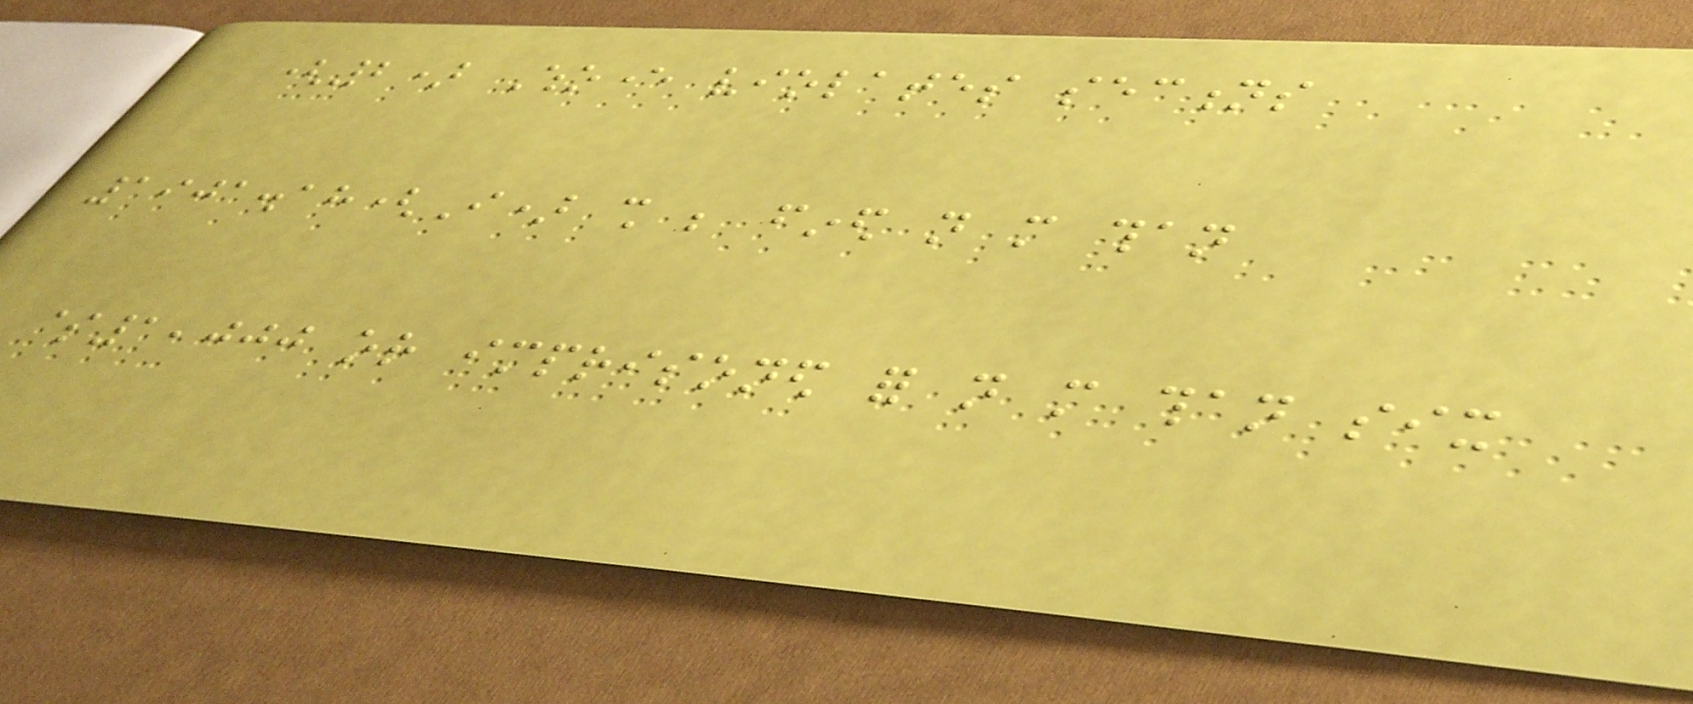(2) Whoever violates sections
1901.18(I) shall be fined not more than
$1,000 or imprisoned for not more than six
